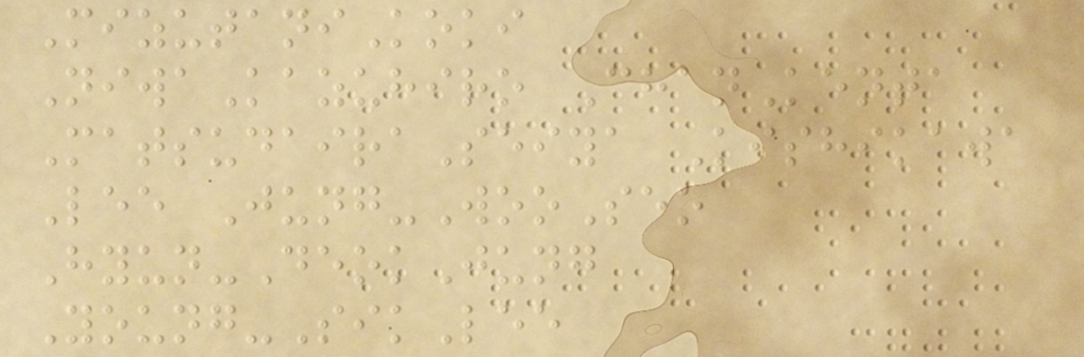MizutaniKoki
NiwaKazuhiro ChanKenta
MatsudairaSeiya Kishikawa
Lee Jung-WooSeo
Hyun-DeokJung
Young-SikLee
